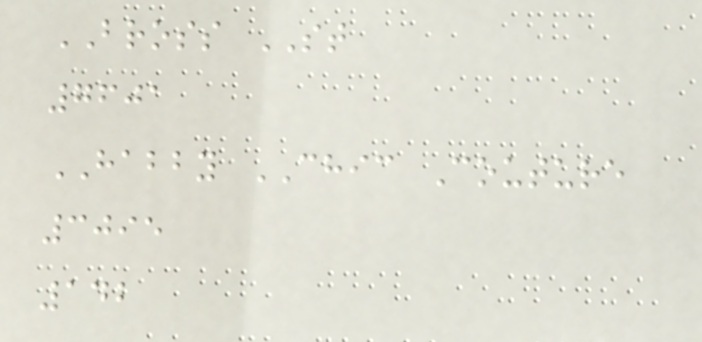BROSS ST
7601
HABBY CHIC Couture
3095
142
